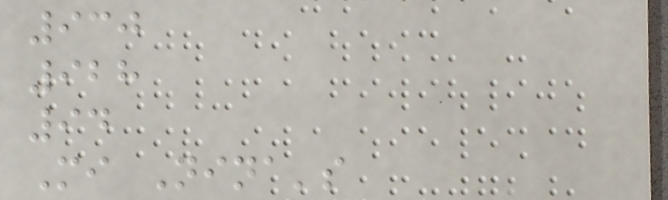930
928
94
Mi Nina's
